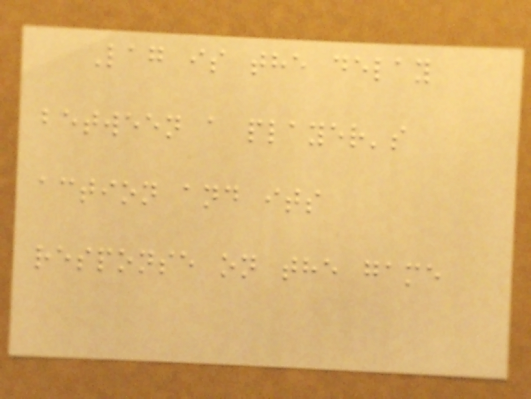Lag is the delay
between a player's
action and its
response on the game
